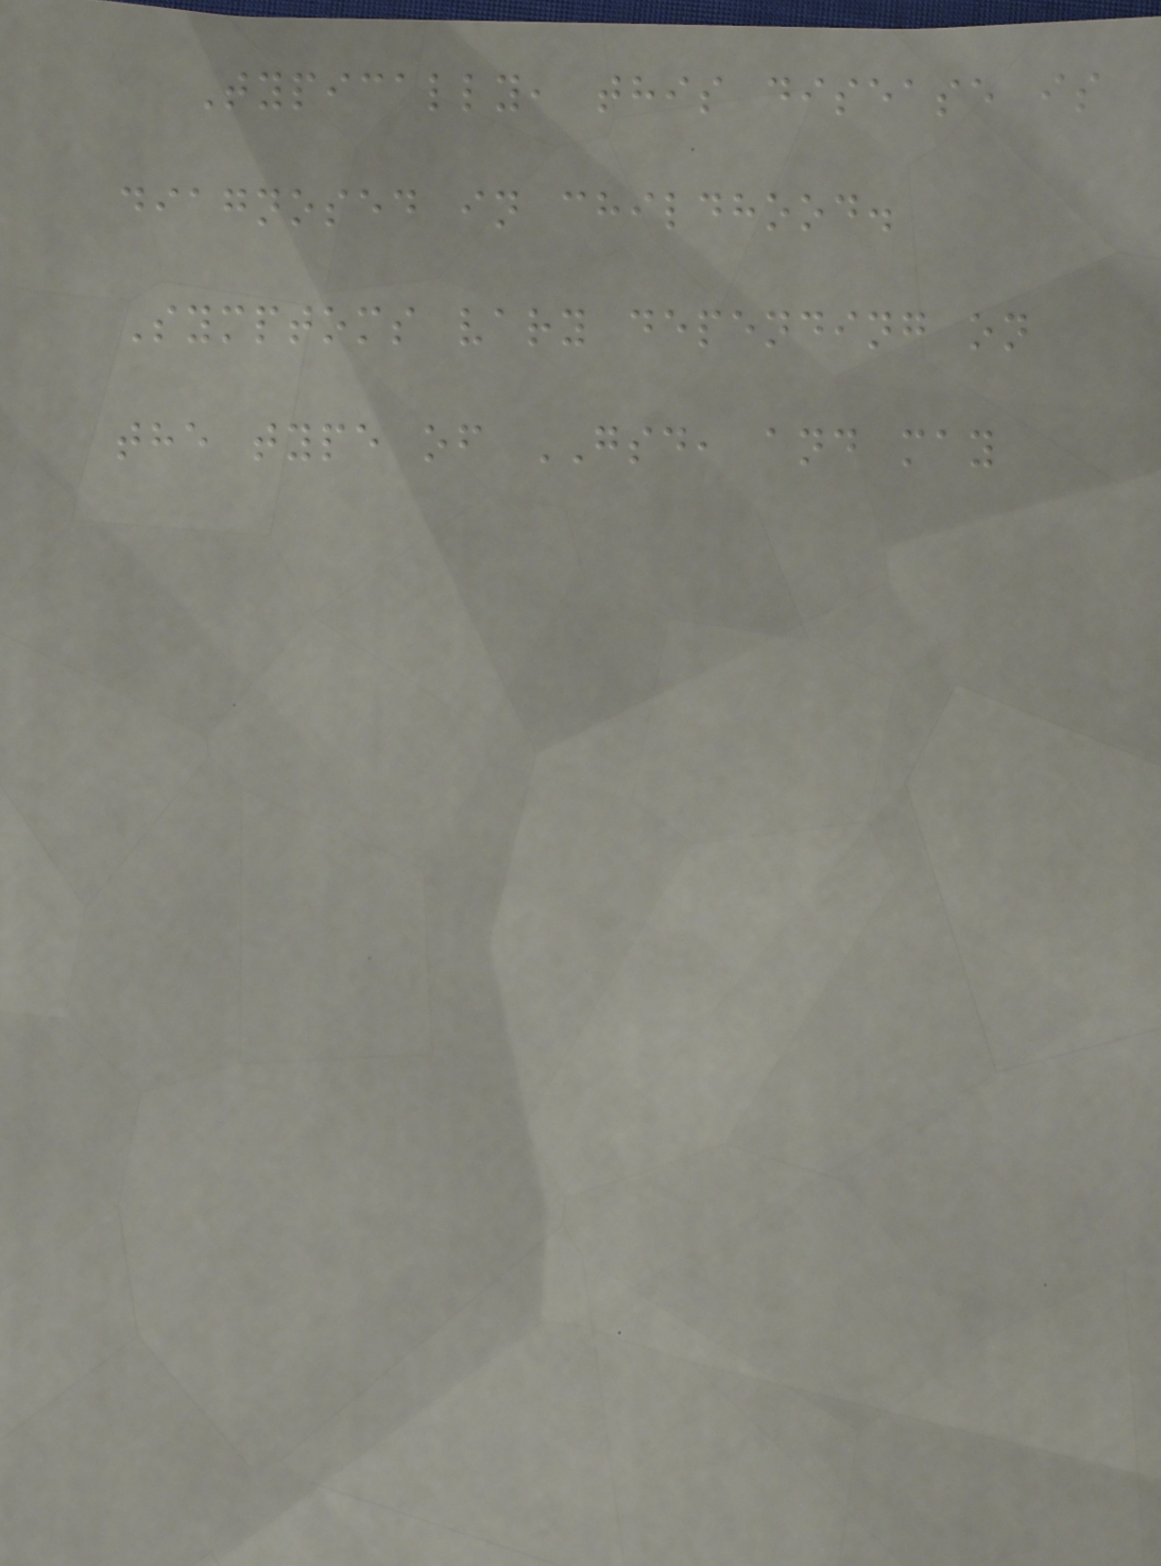Typically, this disease is
diagnosed in childhood.
Symptoms vary depending on
the type of GSD, and may
